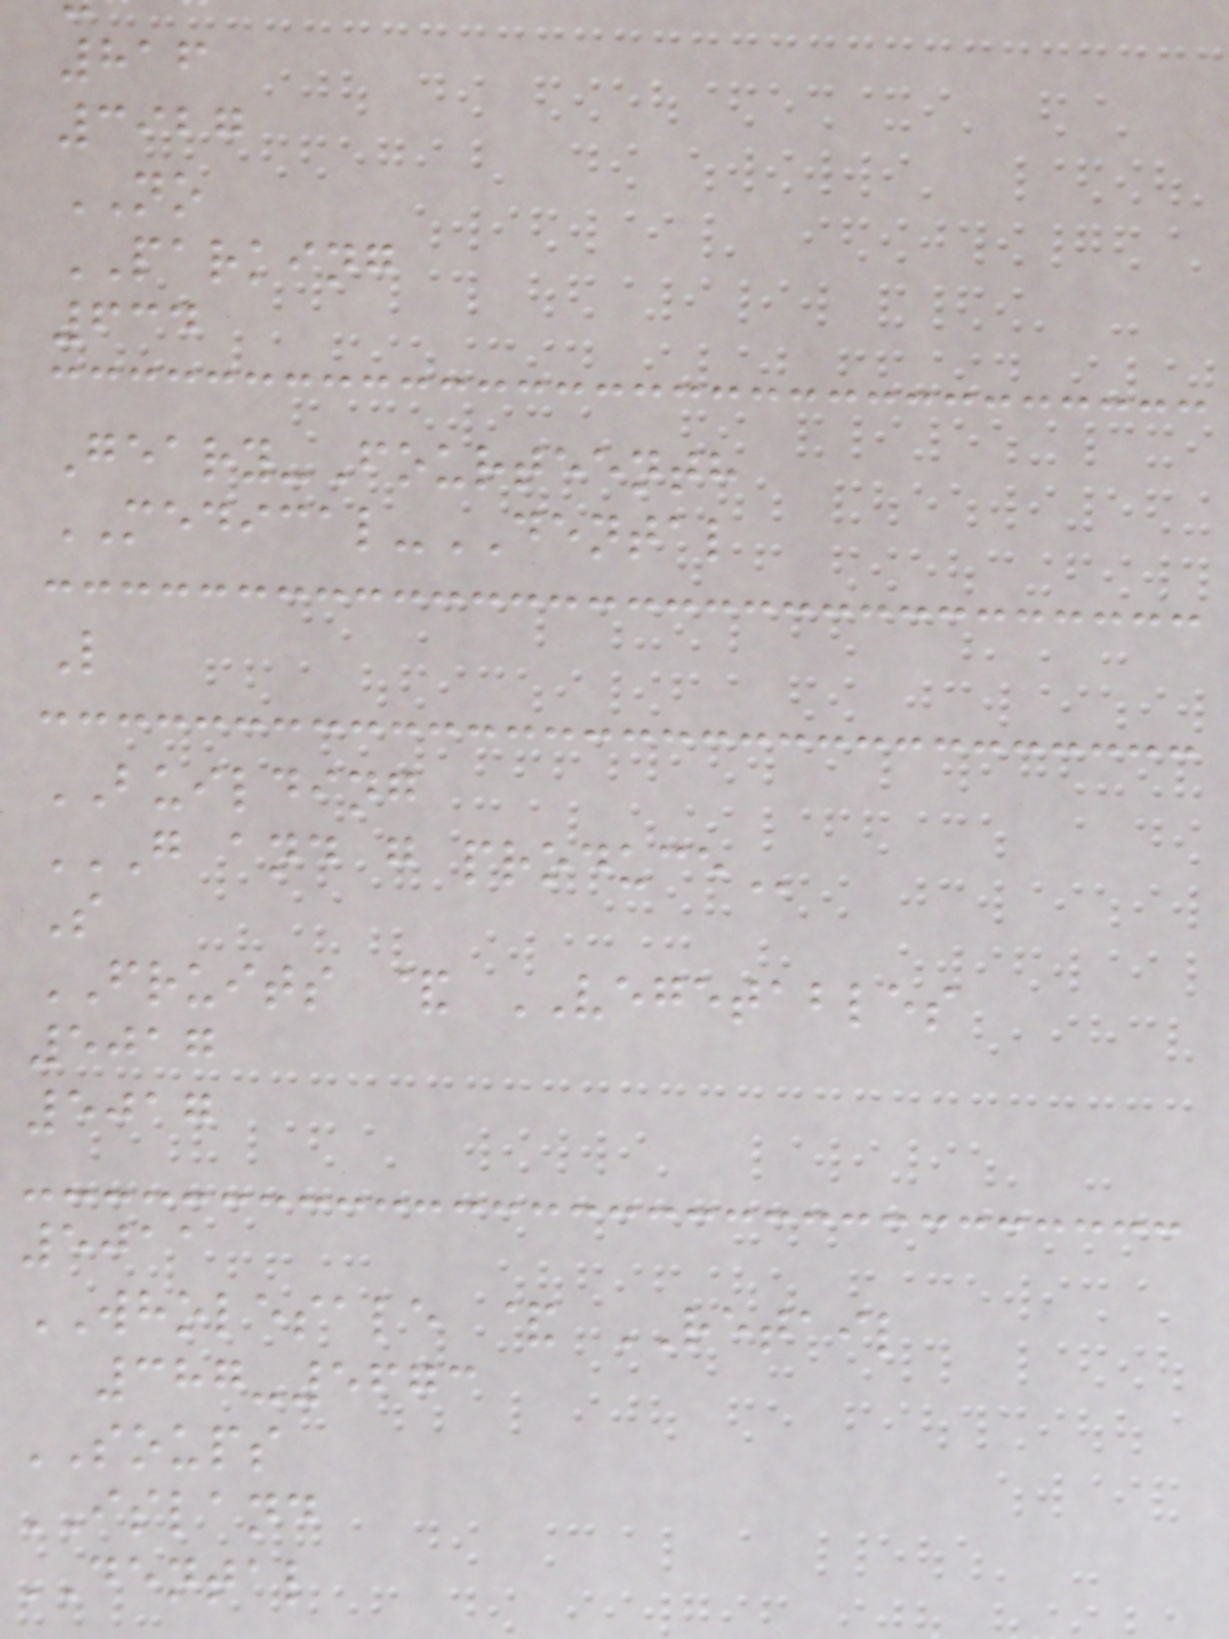816
3927
NO
PARKING
634
Geary-Fourteenth
MEDICAL-DENTAL
L
BUILDING
G AND G PRODUCE
S
FRUITS & VEGETABLES
5017
5017
5011
WHOLESALE & RETAIL
387-5673
SOUPS
ISLAND
DENTAL
